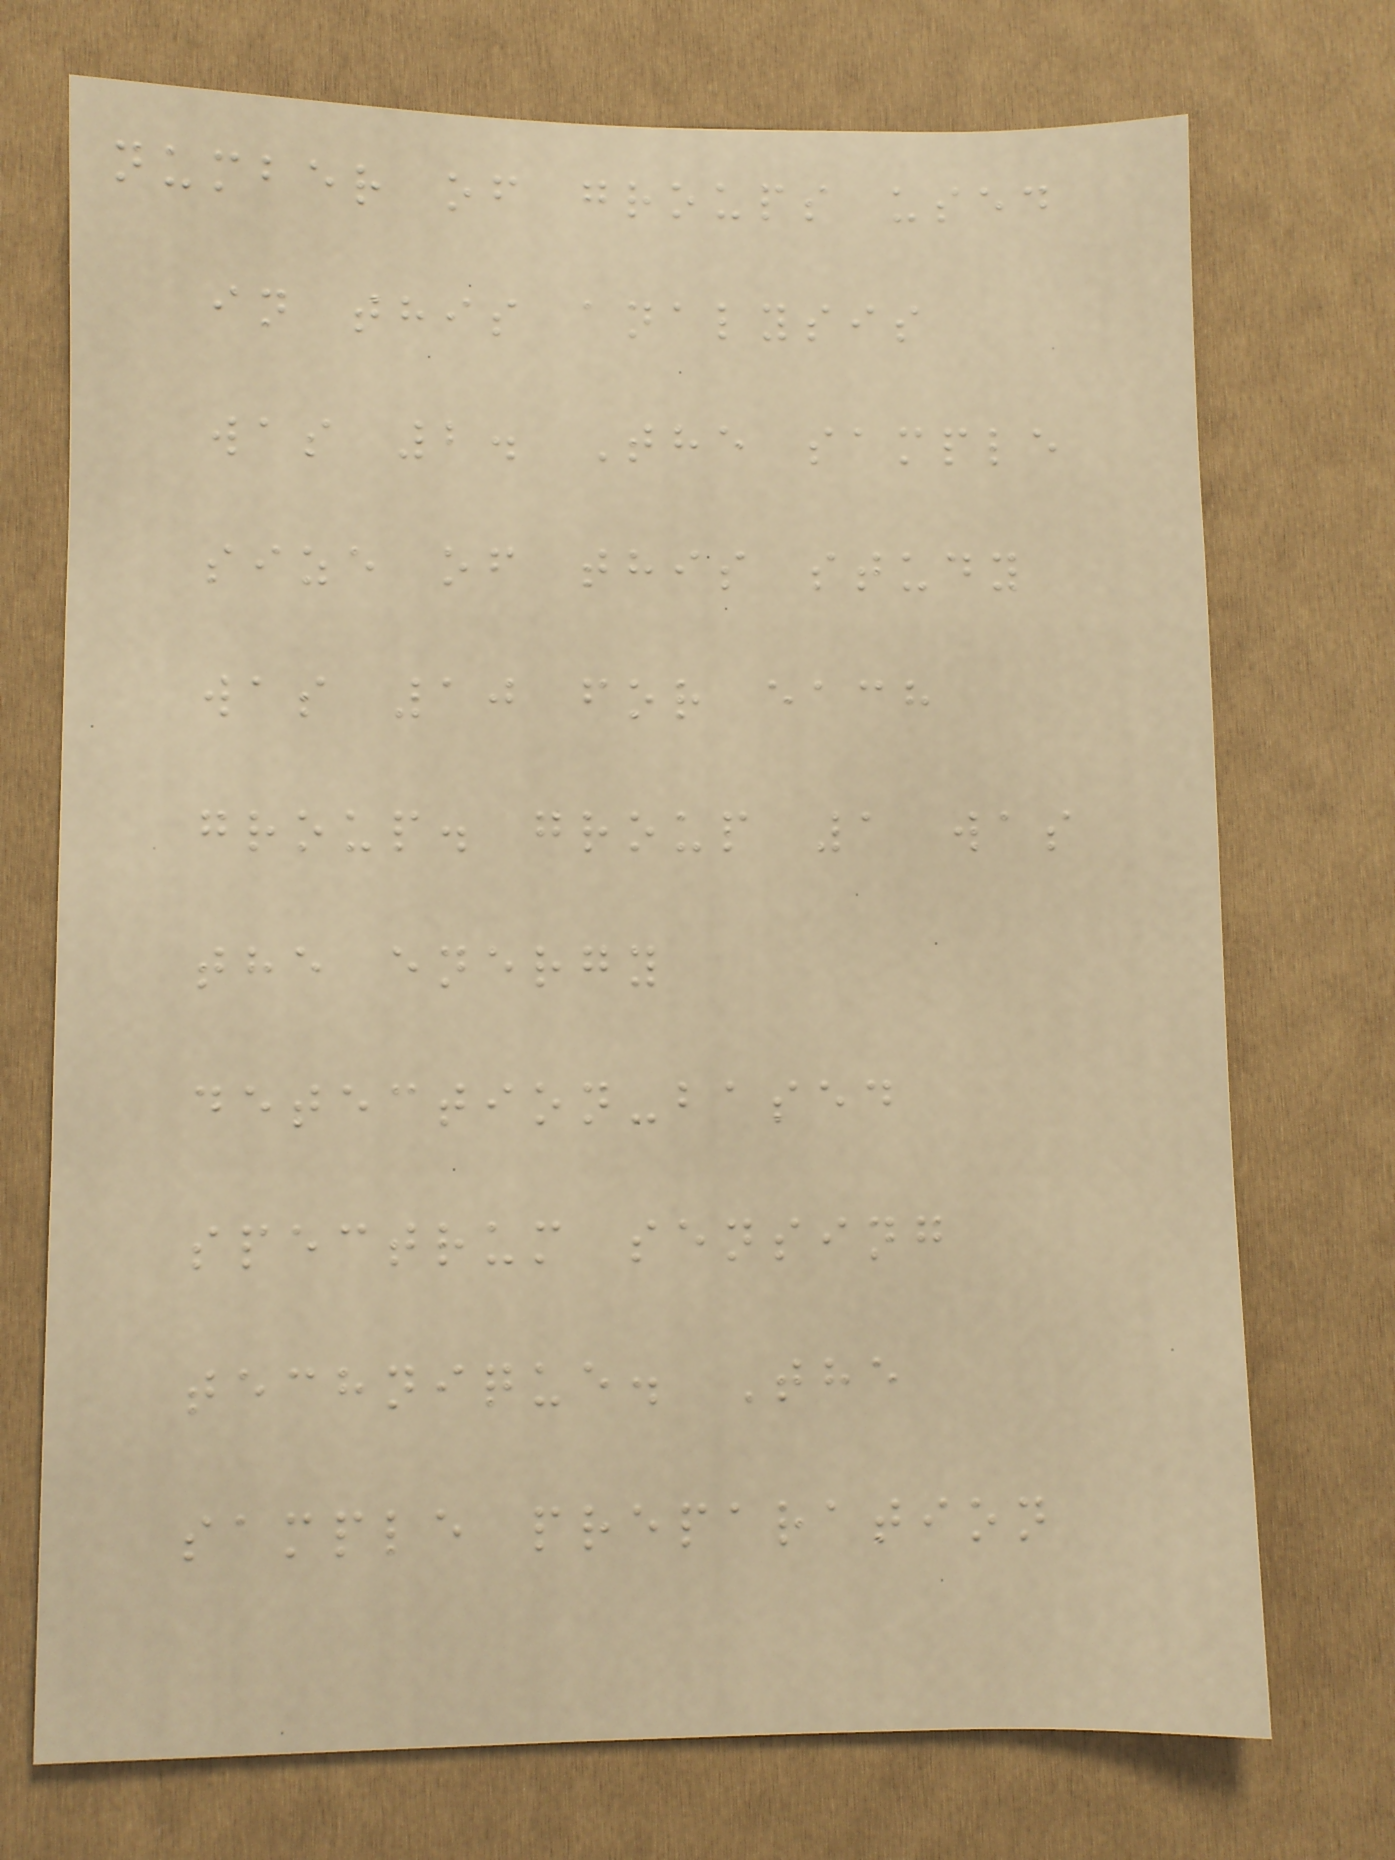number of groups used
in this analysis
was 2. The sample
size of this study
was 10 for each
group. group 1 was
the energy
detection-based
spectrum sensing
technique. The
sample preparation
